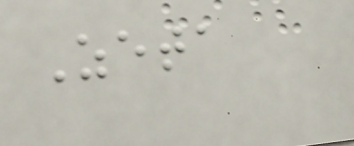Zeta
